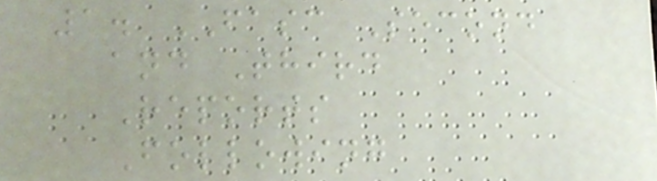1. FASC Second
and Third
Reports
Following
